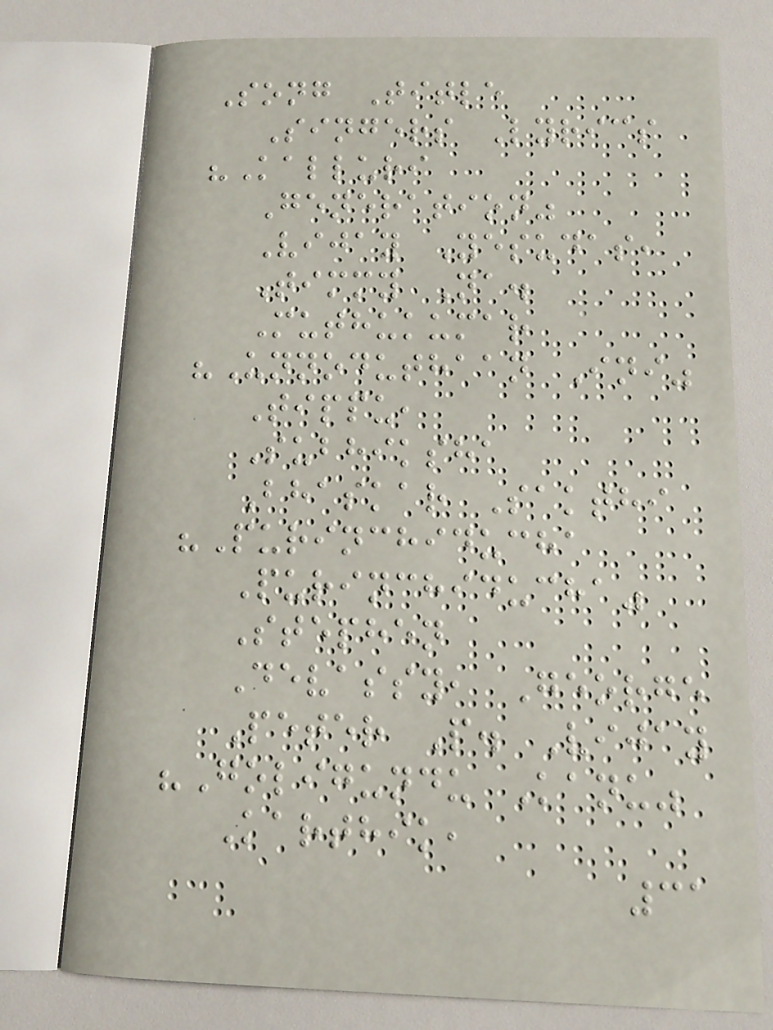Song Title
Singers Lyrics
"Kalluri
Generation"
Vijay Yesudas,
Timmy Na.
Muthukumar
"Unnoduthaan Ini"
Tippu,
Subhiksha
Bhaskar Sakthi
"Purinchiducha
Purinchiducha"
Stephen
Devassy, George
Peter P. Vijay
"Goligundu Kanu"
Karthik,
31
